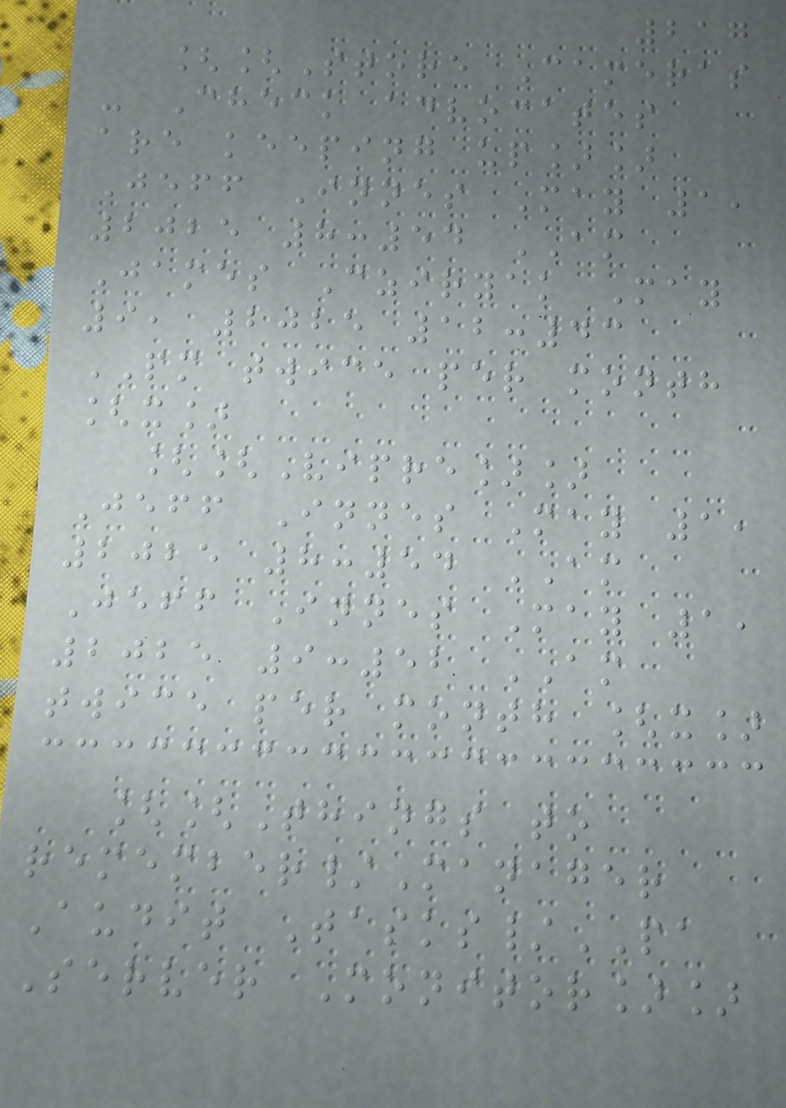217
[[Store Cameras
- Check advocates
are keeping up]]
Jeff Innes May 1,
2025 8:54 AM
James Cziryak May
9, 2025 12:43
PM twice per month
[x]
[[Vipre]]
Jeff Innes May 1,
2025 8:54 AM
Jeff Innes May 1,
2025 9:52 AM
twice per month [x]
[[Things to
remember/Manager
Audit Tasks/PA
Server Monitor]]
